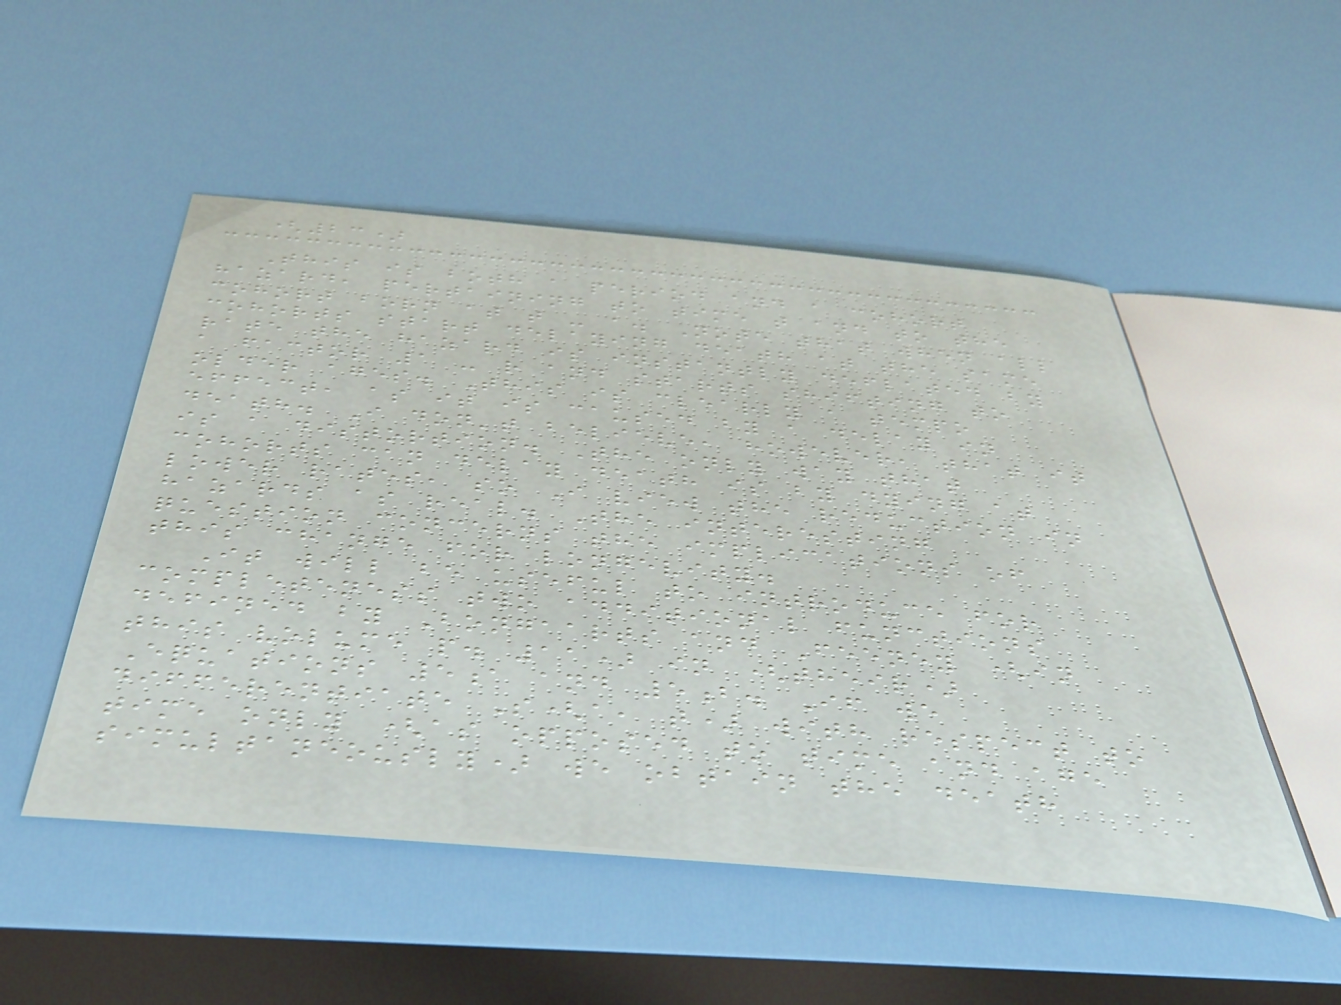(23)
This is both a period and a cohort
hazard, pertaining to time t and to the
cohort born at t - a. Note that when all
cohorts start delaying death at the same
rate the hazard is instantly deflated by
a factor 1 - r and starts shifting to
older ages. This is clearly a tempo
effect, as it is caused by a delay in
death. I don't believe, however, that it
is a distortion. The only way that
cohorts can delay death is by dying at
lower rates, so I view the reduction in
hazards as real. The interesting
question concerns the implications of
this change for longevity.
It will be useful to introduce for
completeness two additional functions
defined by Bongaarts and Feeney (in
this volume p. 11) in (their)
Equations 5a and 5b. If we
differentiate S(a, t) with respect to
time only (as opposed to time and age
simultaneously) we obtain the death
